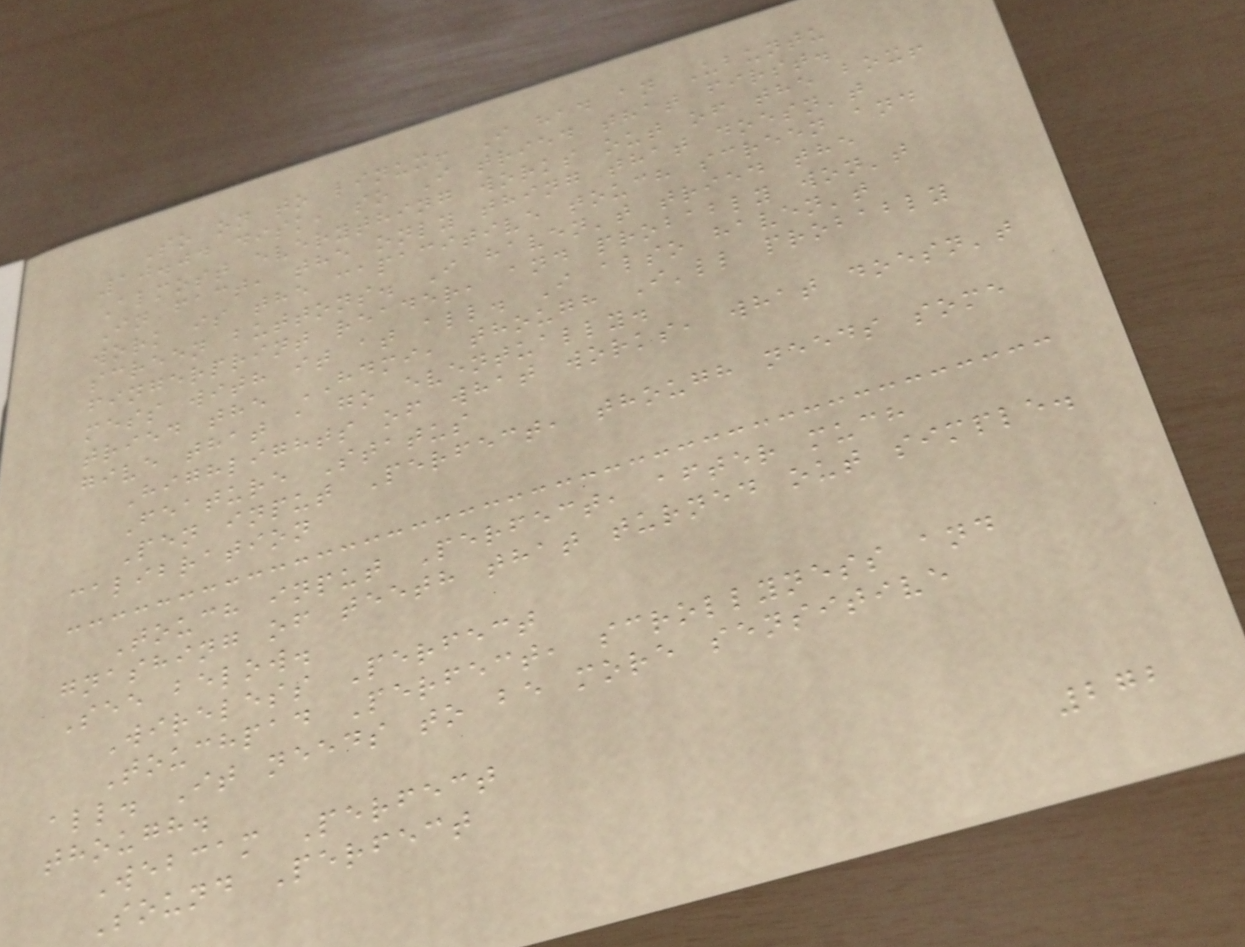So on to linux! I had an Ubuntu
10.04 disk, so I tried that first.
Almost everything works out of the box!
In fact, the only thing that doesn't
work is the capacitive touch screen and
screen buttons. I haven't tried the
fingerprint reader, and probably won't
mess with it at all. I also haven't
tried the HDMI, though I'll probably
give that a go eventually.
Highlights of what works, what doesn't
Feature Status
Pen input Perfect, though needs some
calibration
Touch input Perfect, after much
gnashing of teeth that turned out simple.
See below.
Wireless Perfect
Touchpad Perfect, scrollyness and
all. It needs to be more sensitive
though.
Webcam Perfect
Sound Perfect
272
